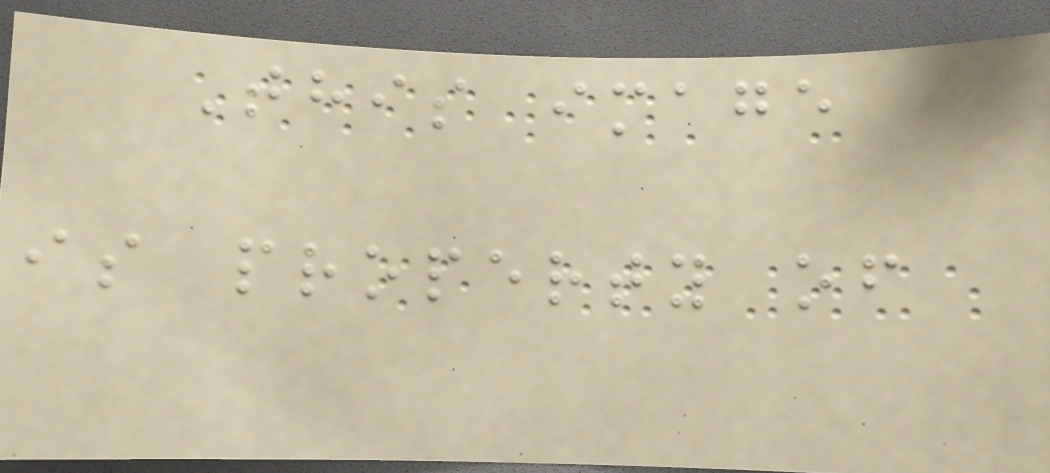This image
is property of
